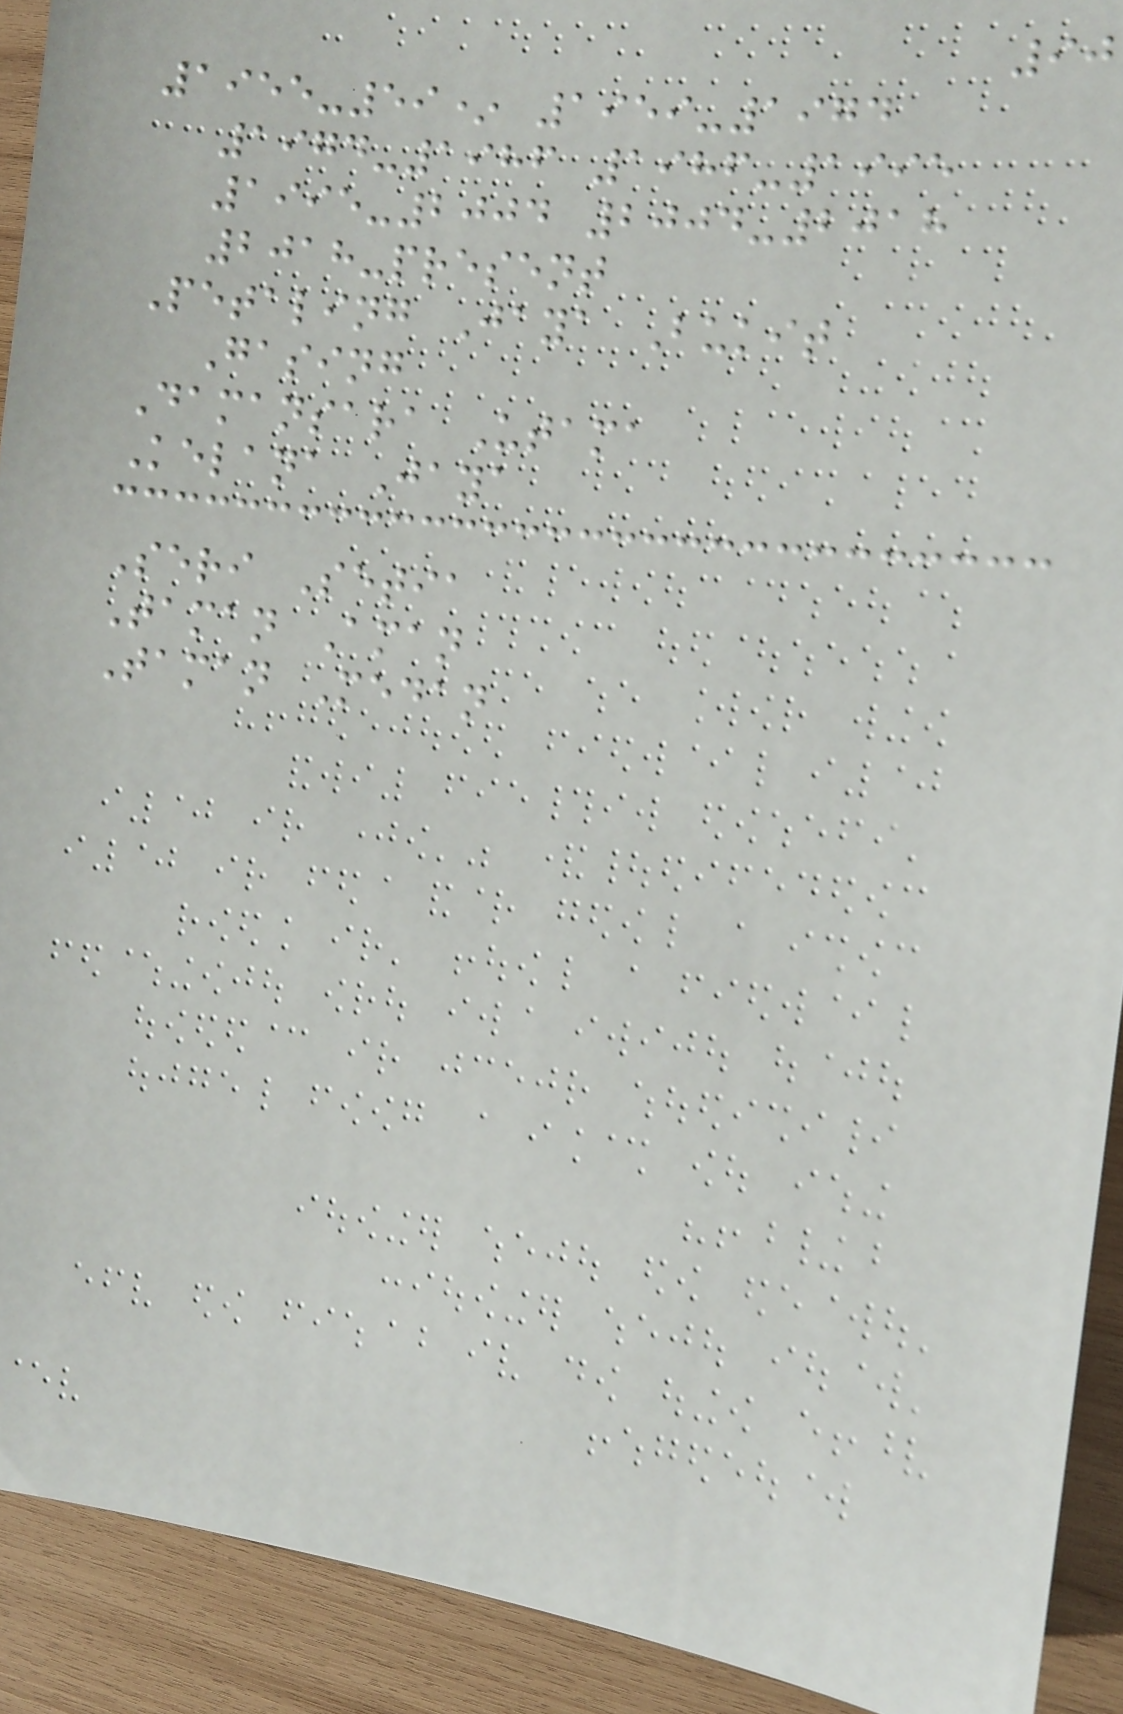90
1955-59* 1959-1974
1974-1986 1986-1995
1995-2004 2004-2018
2018-present
Petaling Jaya Bukit
Gasing
Damansara Utama
Kelana Jaya
Seri Setia
Taman Aman
Taman Medan
